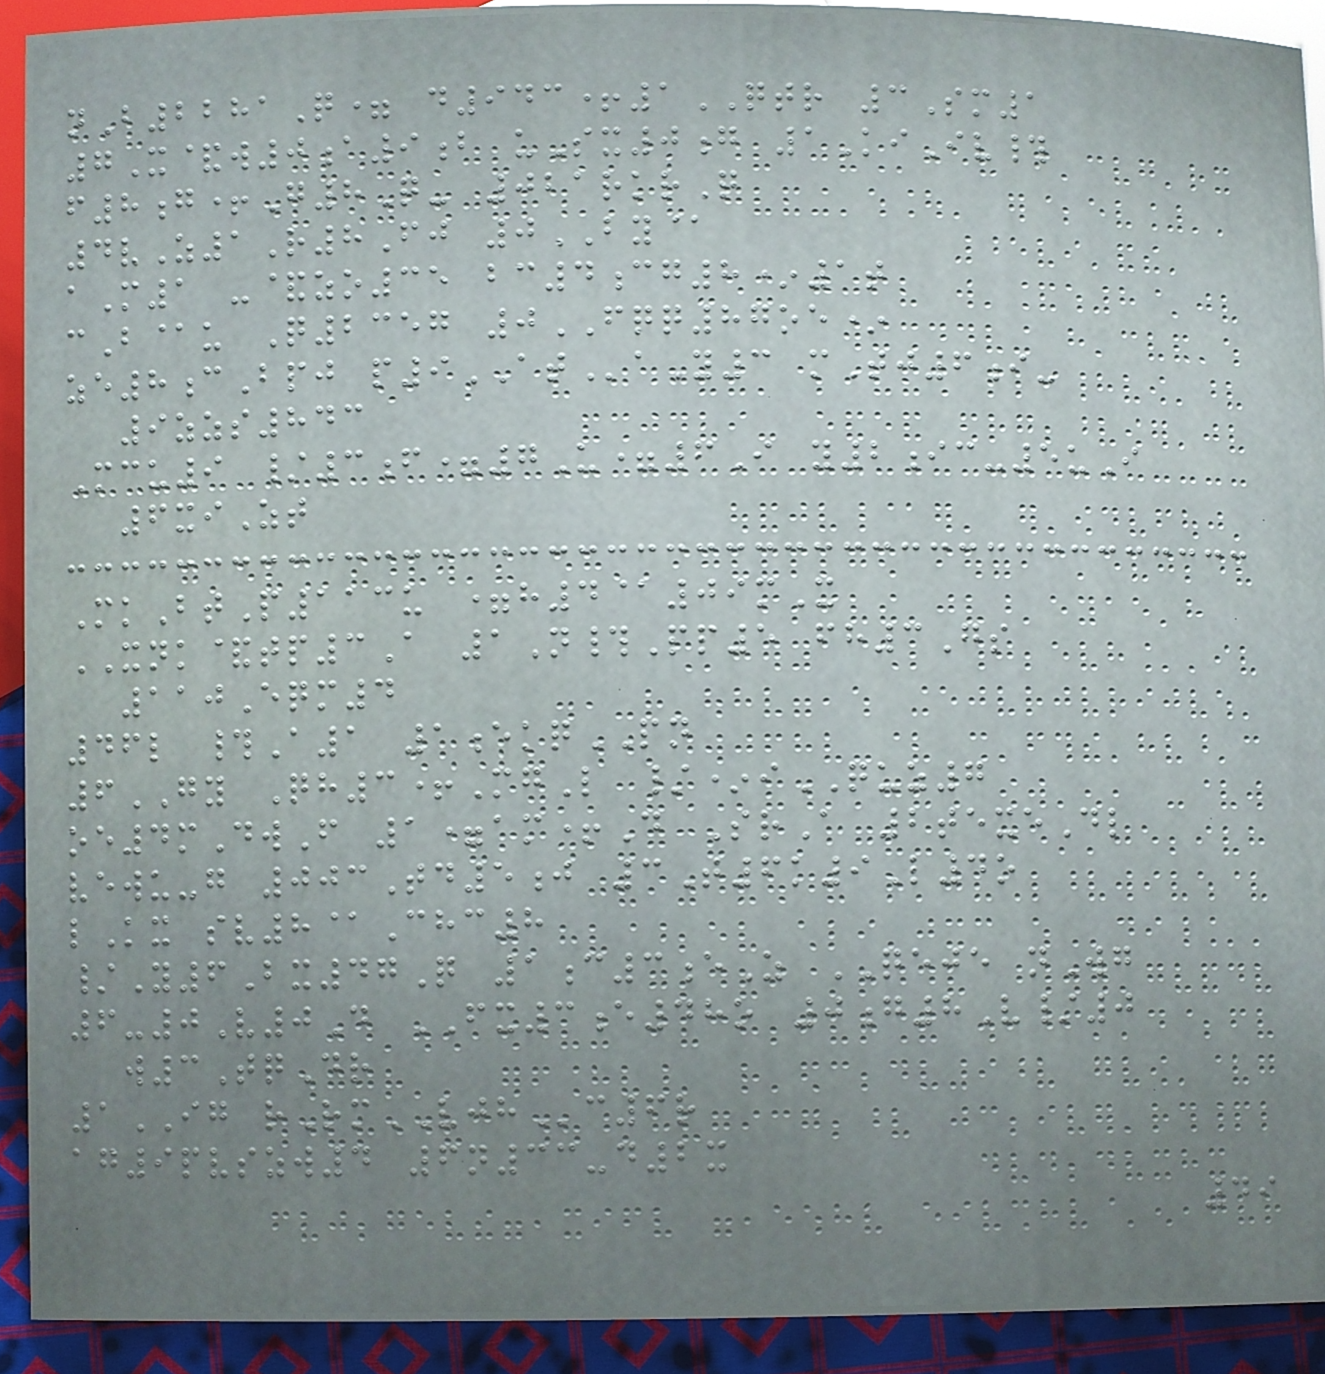nB2281Q= d943+1QTR 3Sm1
7X&w0a9b uSx0g 1KiIv#
f8g+G8Q- 021rkrQ
4vZ1R8Fj 0BY@
aM1 -&zo35 bc4cg8*1t
cB@u Q2357 0FQQ87oe*
ze8cBpj p9ATaY3 mTj6i-
9zzs843
Mcu9 /3f=7U=6I y2ic-5uI
6xiZt
MkBtP113u =h4@09mX
XNK&tp3A 1N#Pp5 fh3Gs
110Eqm4
46l #A1 1ekqPN
6GY Qh3+MgL /*iQUZ7
oe4mDwF 1=am+D SrA 2texeDl
vewu-g 003Td5j 3T6k9L4o
lKx sv8@Chc8
/Y6Bx47Q 1c3eZ QEJE nWg
6-0V0D FX3e48o 0g8V/0
w3TqDr
1IG rRmVJHc6r
ag9pvszw4 6n33-d2x
49
